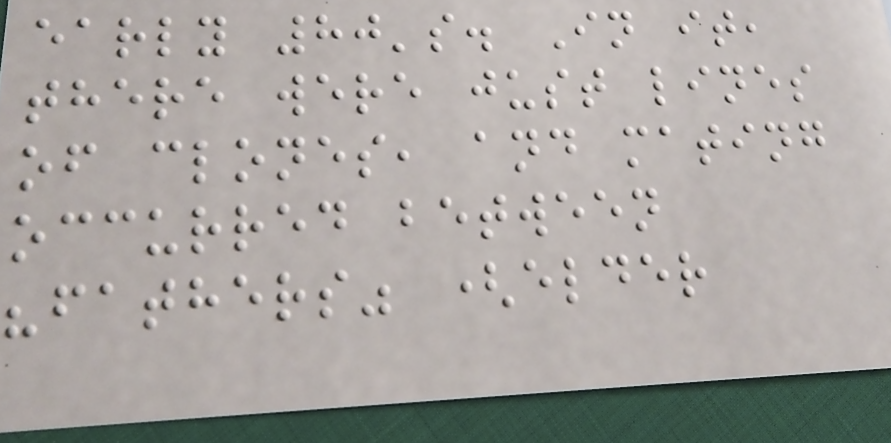early 80's. In it,
there were just lines
of clones, and mating
occurred between
"fathers" (elder
